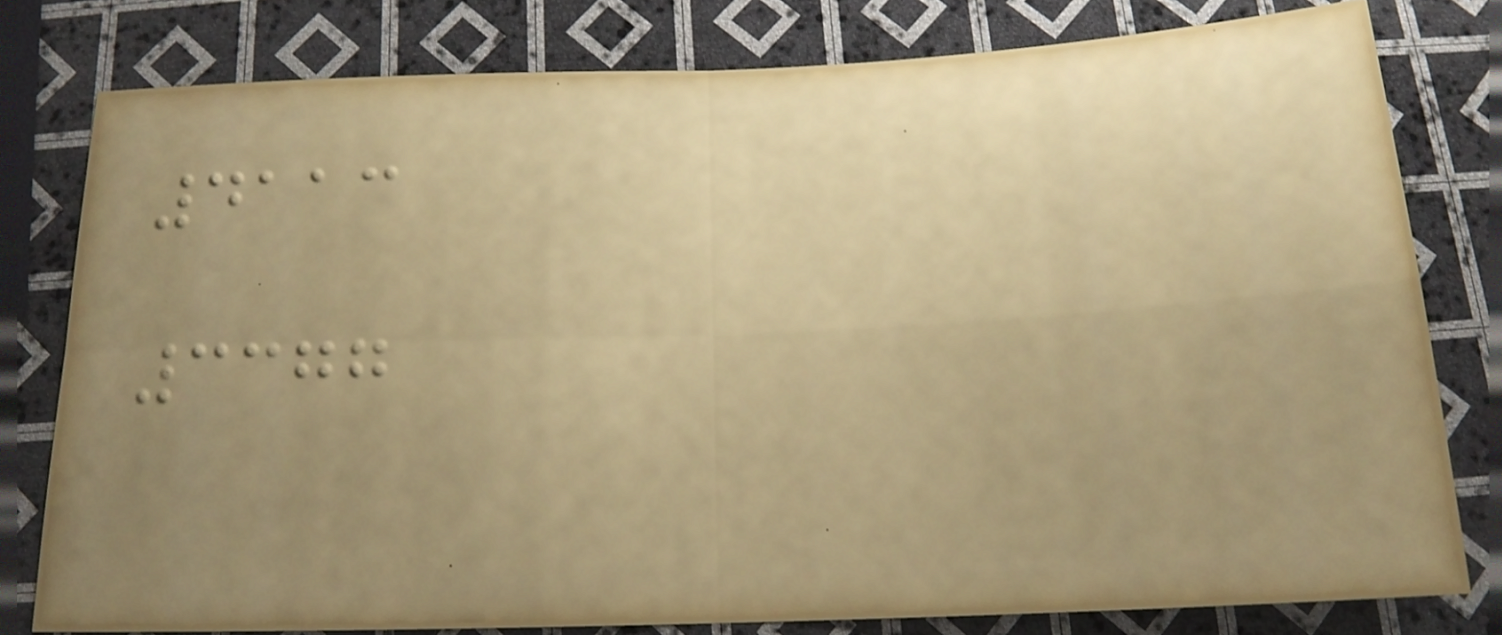4113
3377
